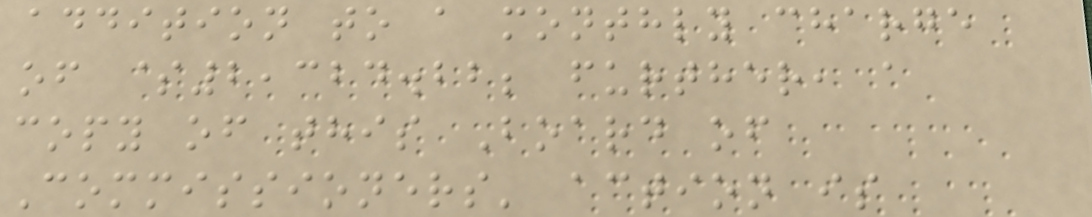addition to a monthly charge
of $2,324.22; further, a
copy of this Board of
Commissioners' action is
